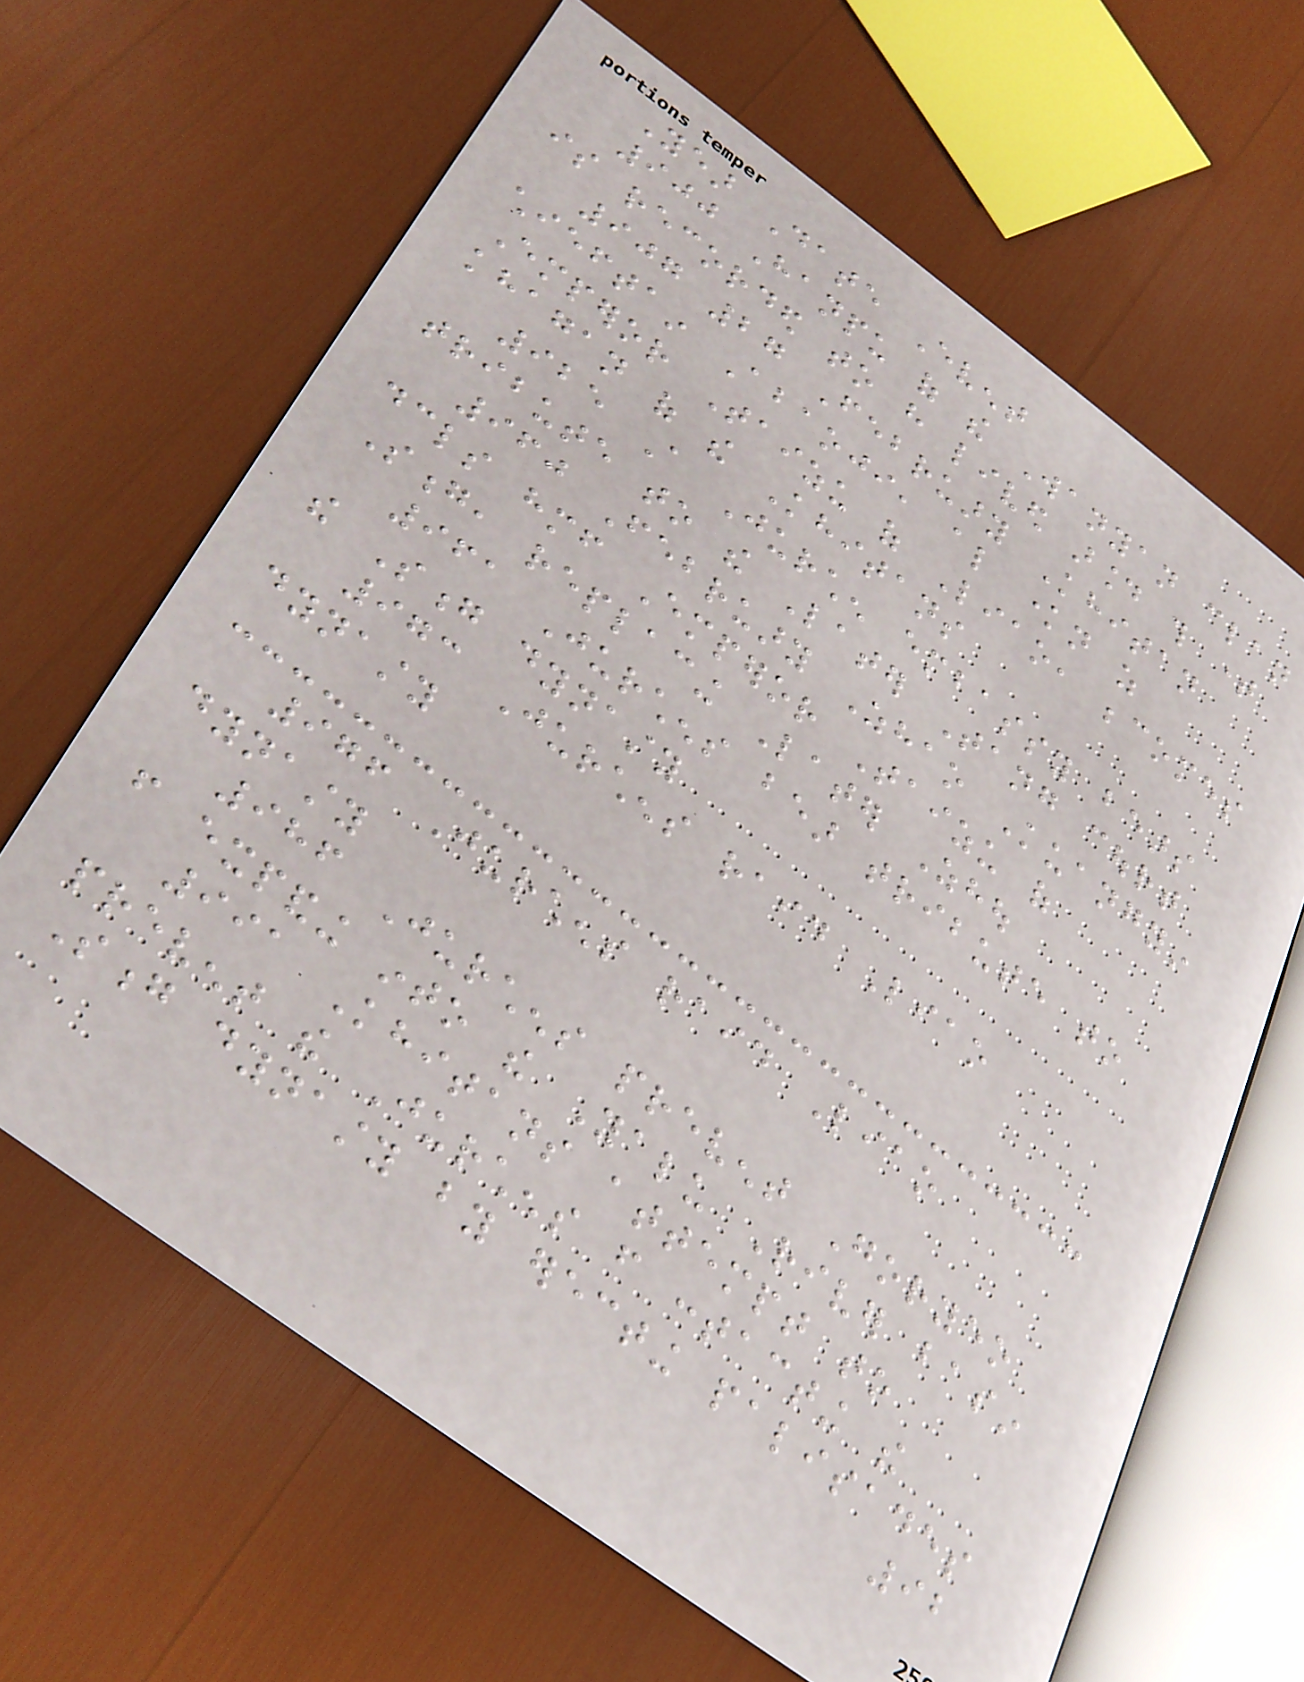Year Date Event
900 Hanpu of the Wanyan clan
is recorded to have lived around this time
907 27 February Khitan
chieftain Abaoji, also known as
Emperor Taizu of Liao, becomes
khagan of the Khitans
925 A Jurchen embassy bears
tribute to the Later Tang court
960 February Zhao Kuangyin
declares himself Emperor Taizu of
Song, replacing Later Zhou
961 Jurchens bear tribute to
the Song dynasty
973 Jurchens raid Liao
dynasty
976 Jurchens raid Liao
dynasty
986 Jurchens prevent Goryeo
from expanding into the Yalu River basin
991 Khitans attempt to
prevent the Jurchens from contacting the
Song dynasty by erecting palisades
92
